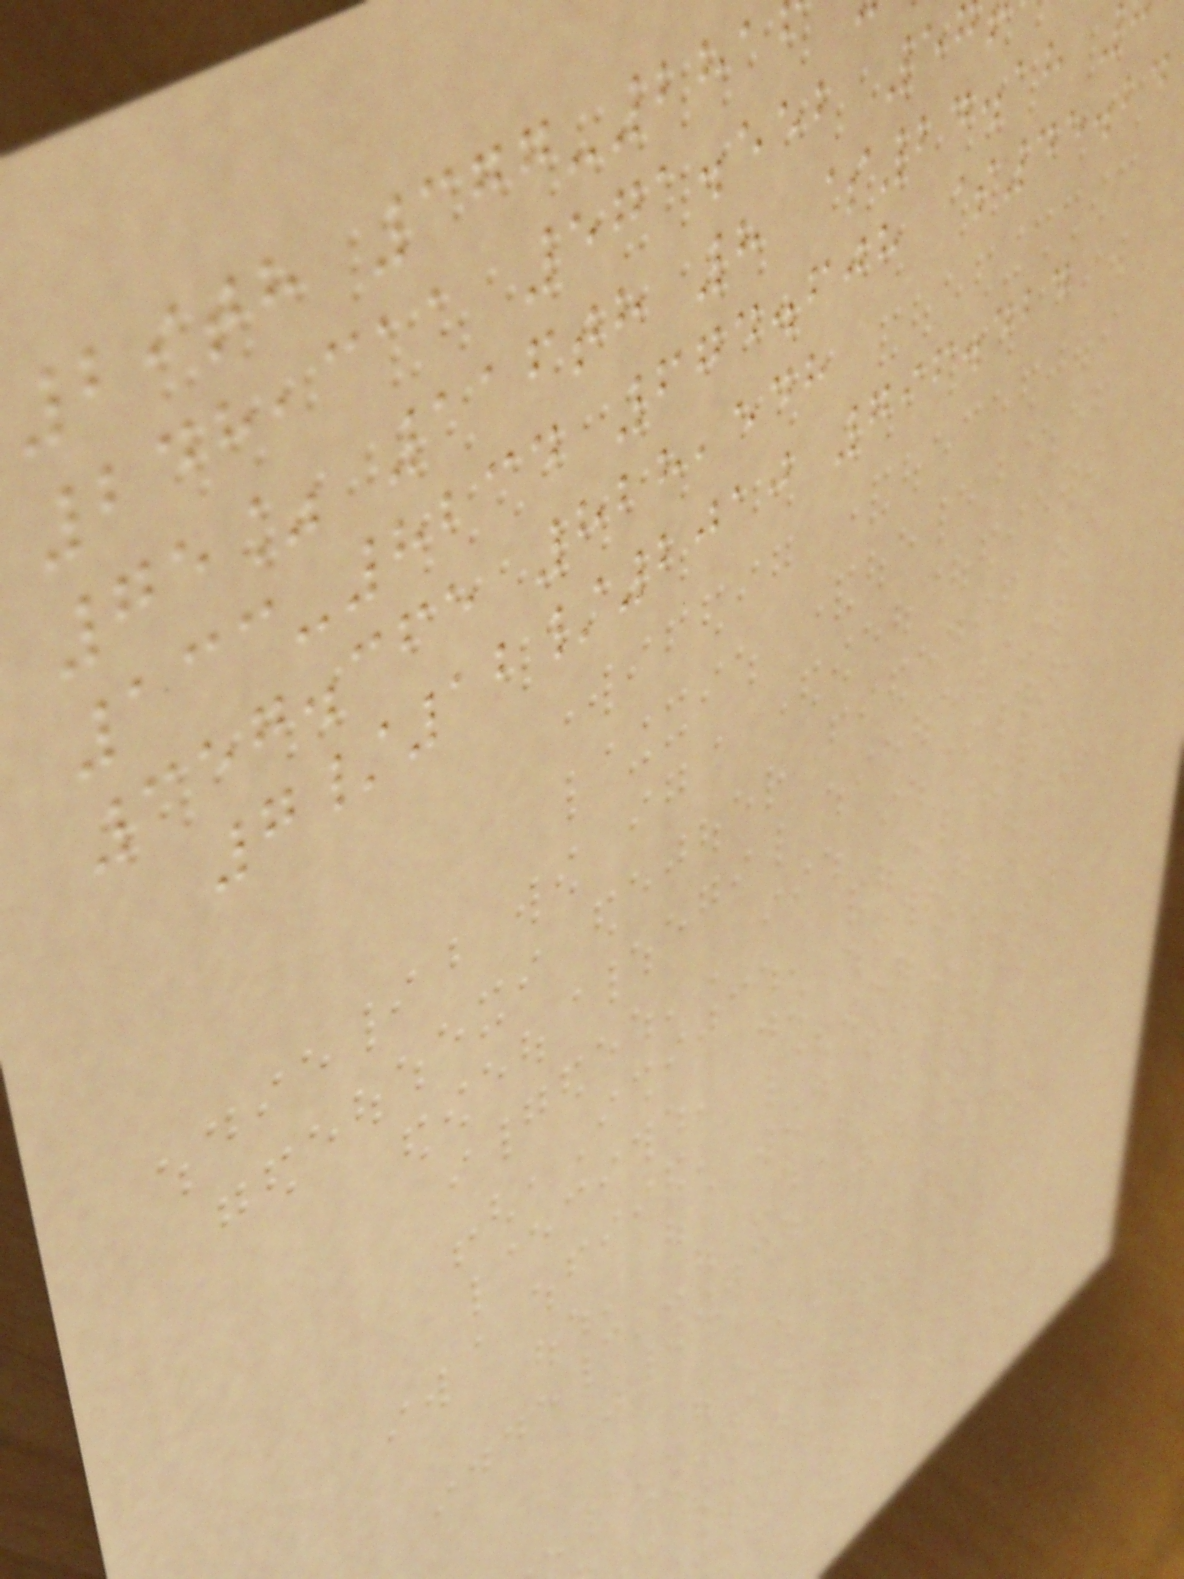29th 377-281
248,311 571.552 5
75% 116th 8 $24.18
133-8234 674.608 $45.24
357.365 828,548
7/12/2010 796.424
